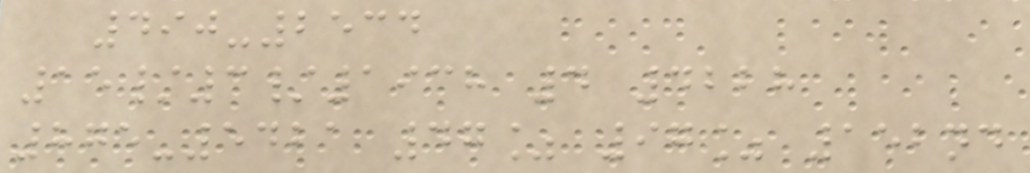490-2534
15/3/1938 4 4228
875-5421 47% 97% 152nd
